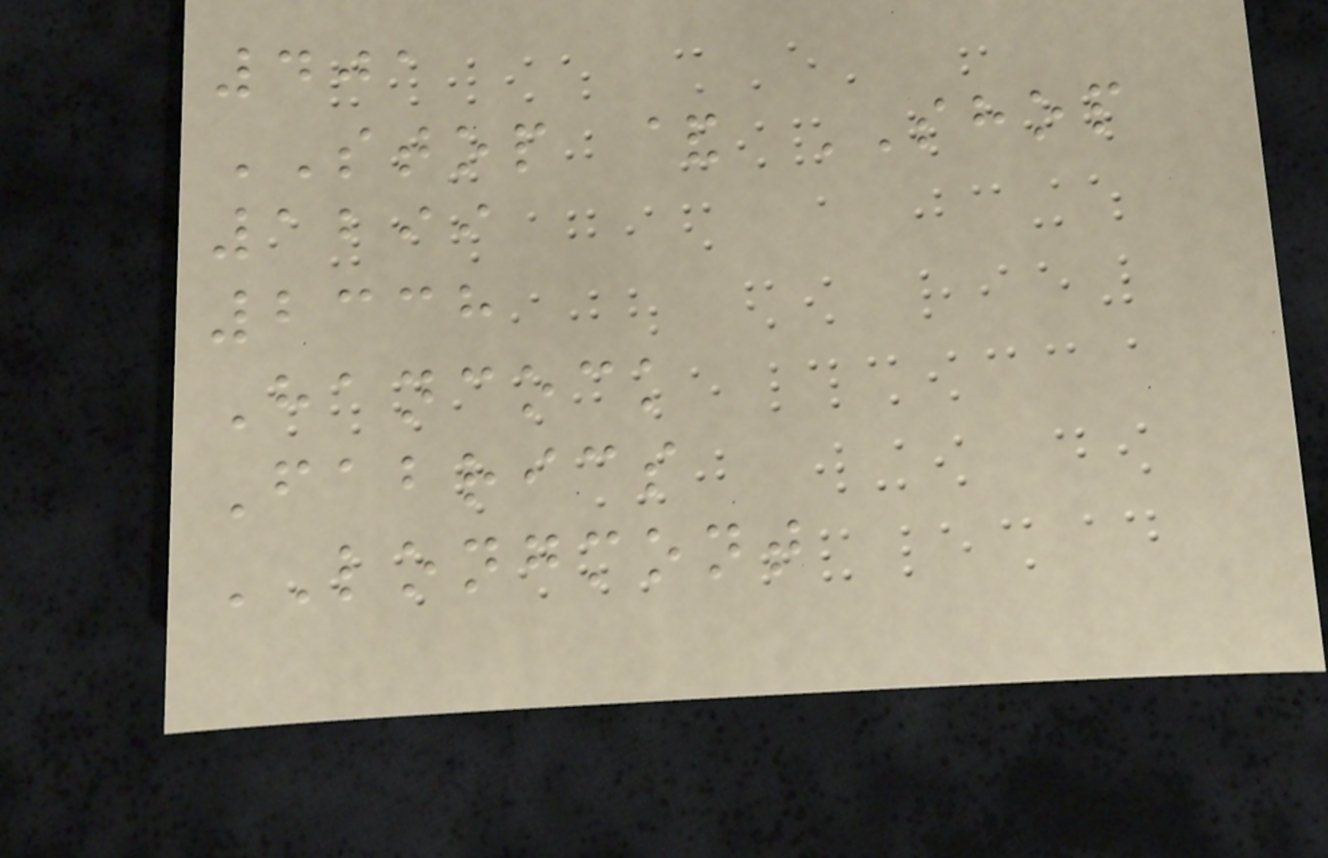401
STOP & SHOP
1299
2338
Hancock
Fabrics
LONGMONT
